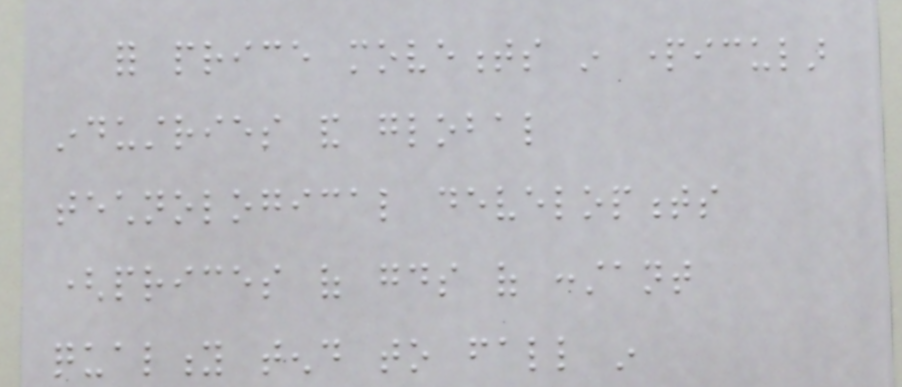for price movements in particular
industries and global
technological developments
(prices of goods of constant
quality tend to fall in
